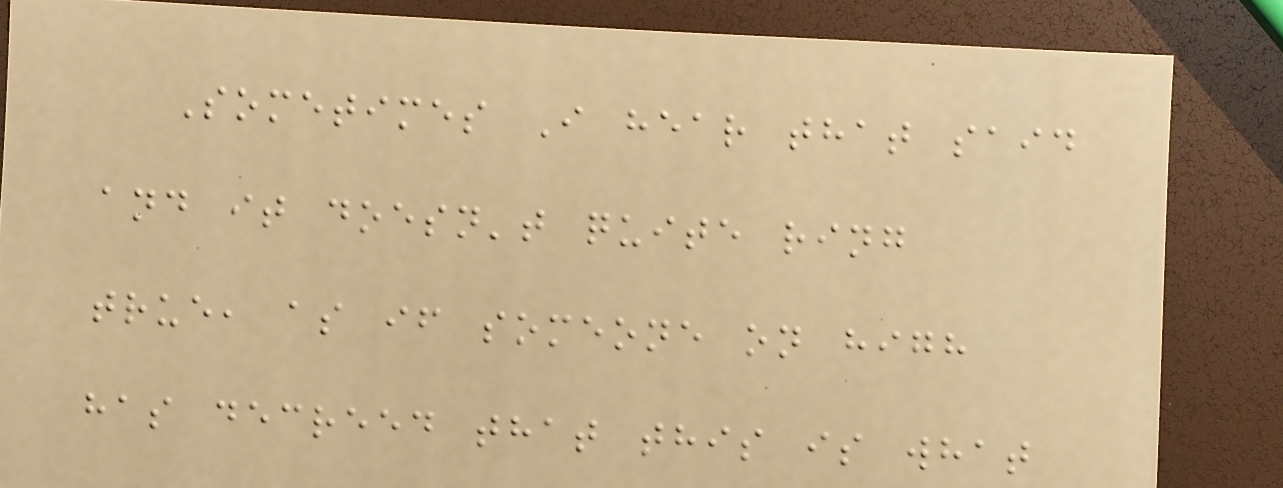Sometimes I hear that said
and it doesn't quite ring
true, as if someone on high
has decreed that this is what
